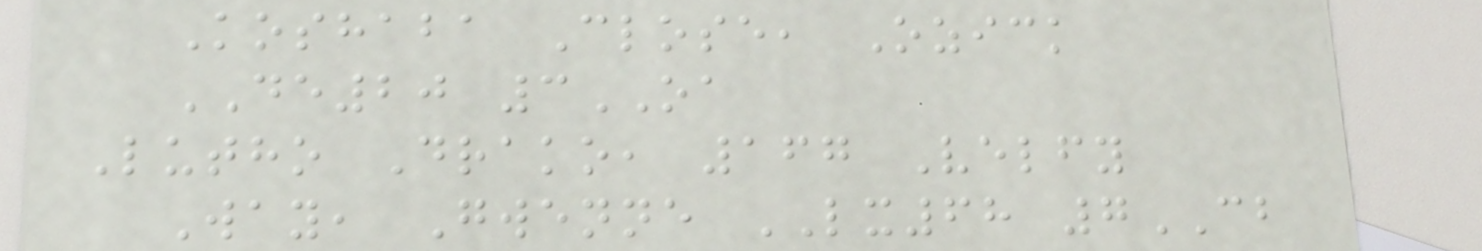Koshaba Close, Ozick
DE20 3OA
Lutho Drako, 167 Velfy
Way, Gwenne LX68 7CB
